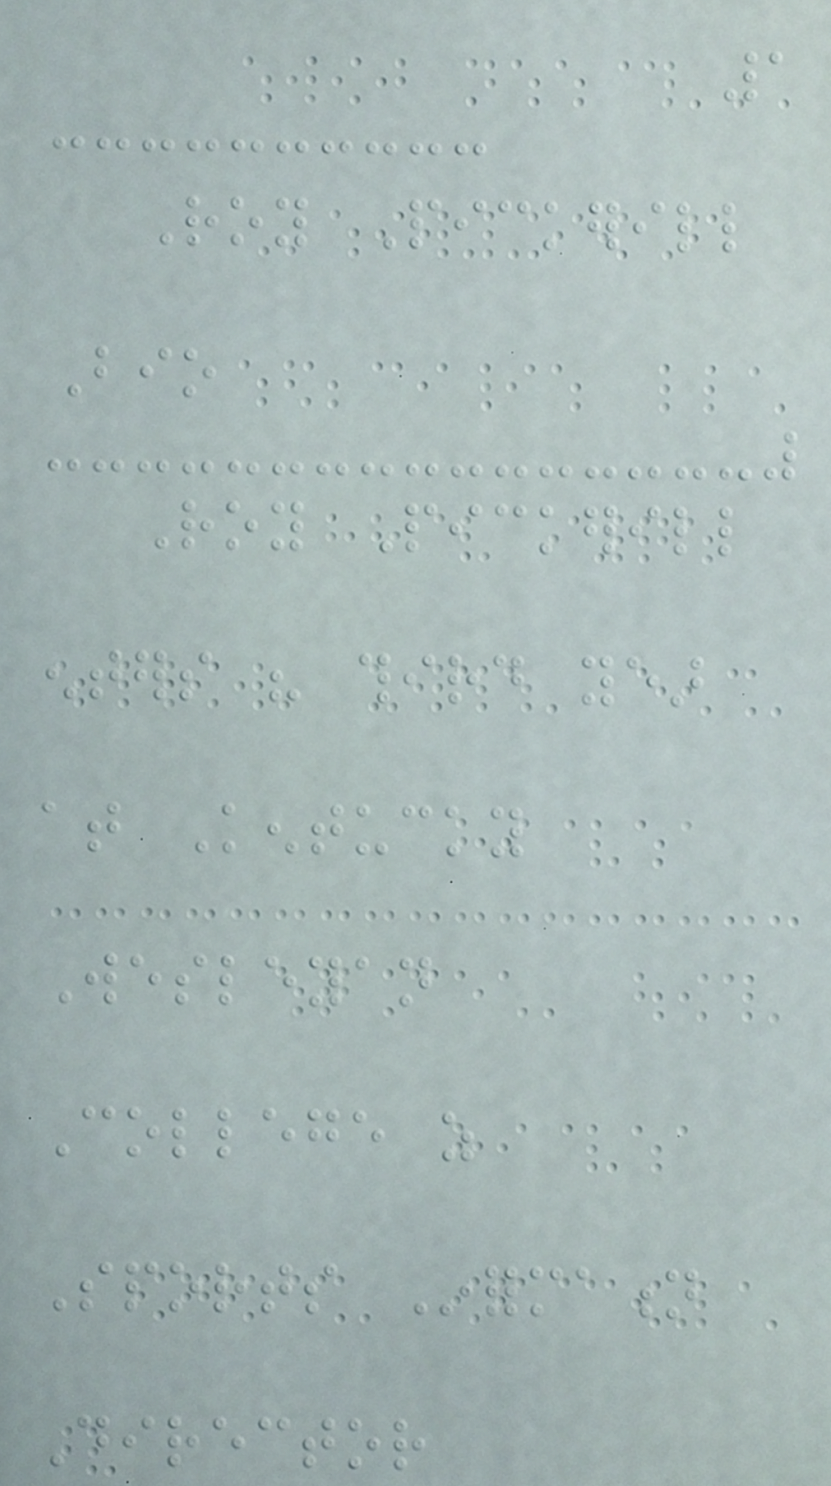1
Roy Pickerill
Bio
Roy Pickerill
enters his third year
at Kentucky
Wesleyan
College as
Sports Information
Director
